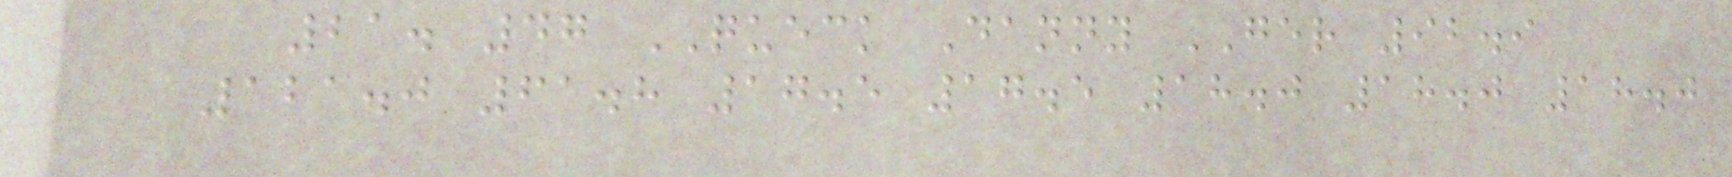21. 47 QUECK Danny GER 92.9
121.0 61.8 17.5 17.5 18.0 18.0 18.0
